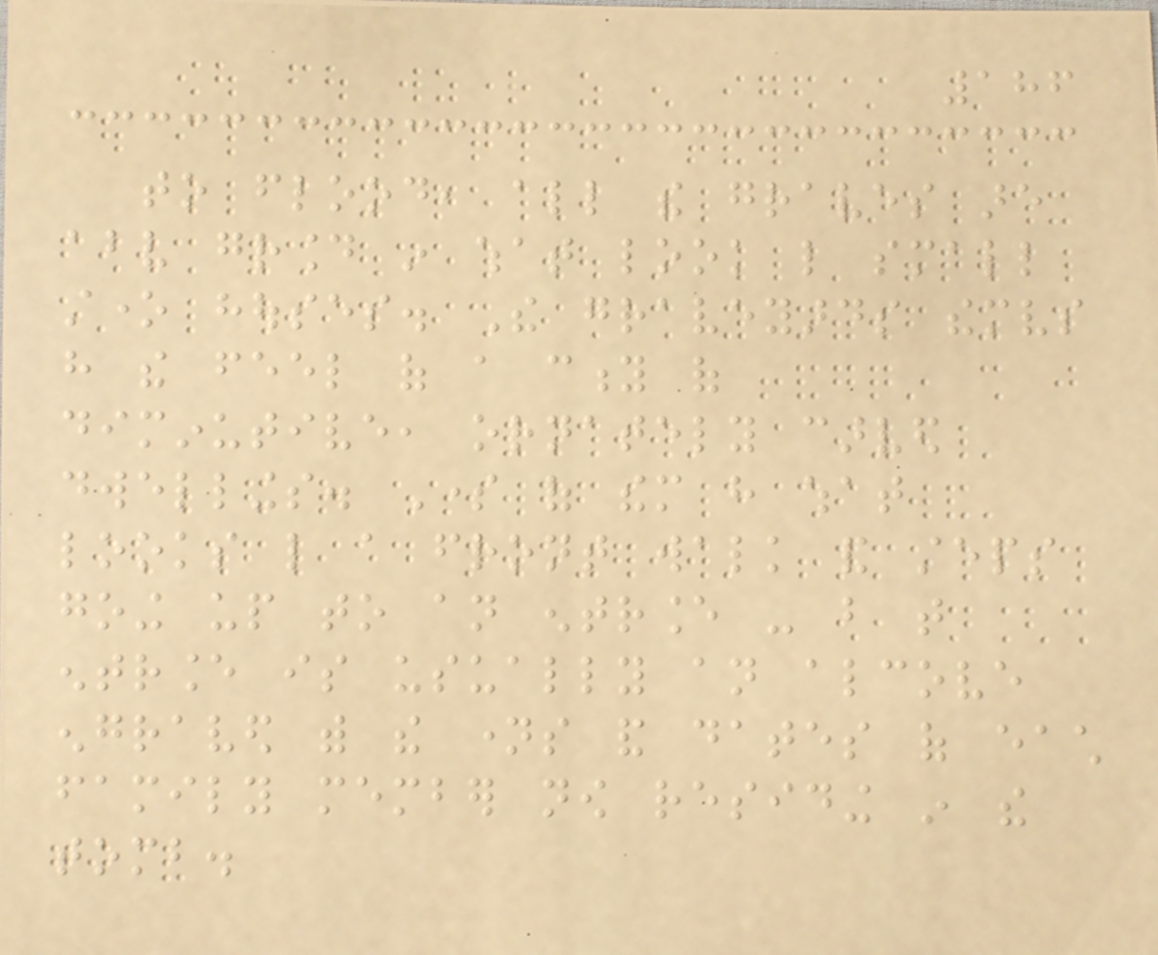186
to flood, all the graves are
above ground in what look like small
stone houses. The graveyards themselves
have the feel of a city of
diminutive, ornately carved
dwellings. Some of them have what
looks like a front walk and steps
going up to an entrance - but that
entrance is usually an alcove
engraved with the names and dates of each
family member now residing in the
tomb.
